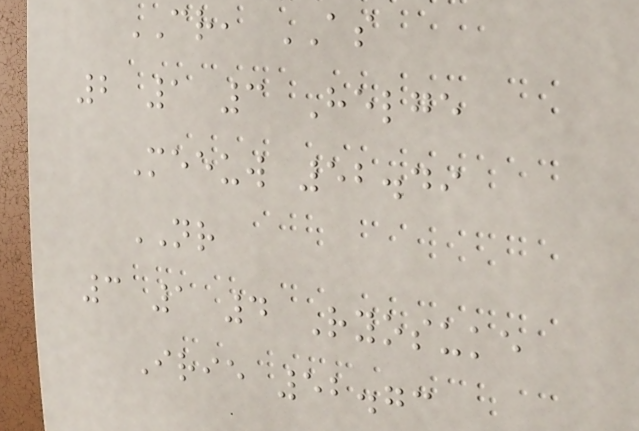CR, AS
2 1 3 Helge
Meeuw 52.49
NR
3 1 4 Ryosuke
Irie 52.73
